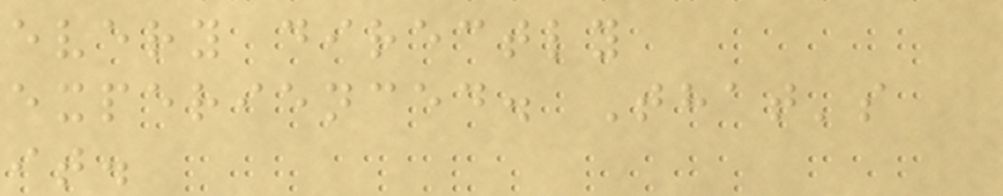every directly
experienced. That's
it.
